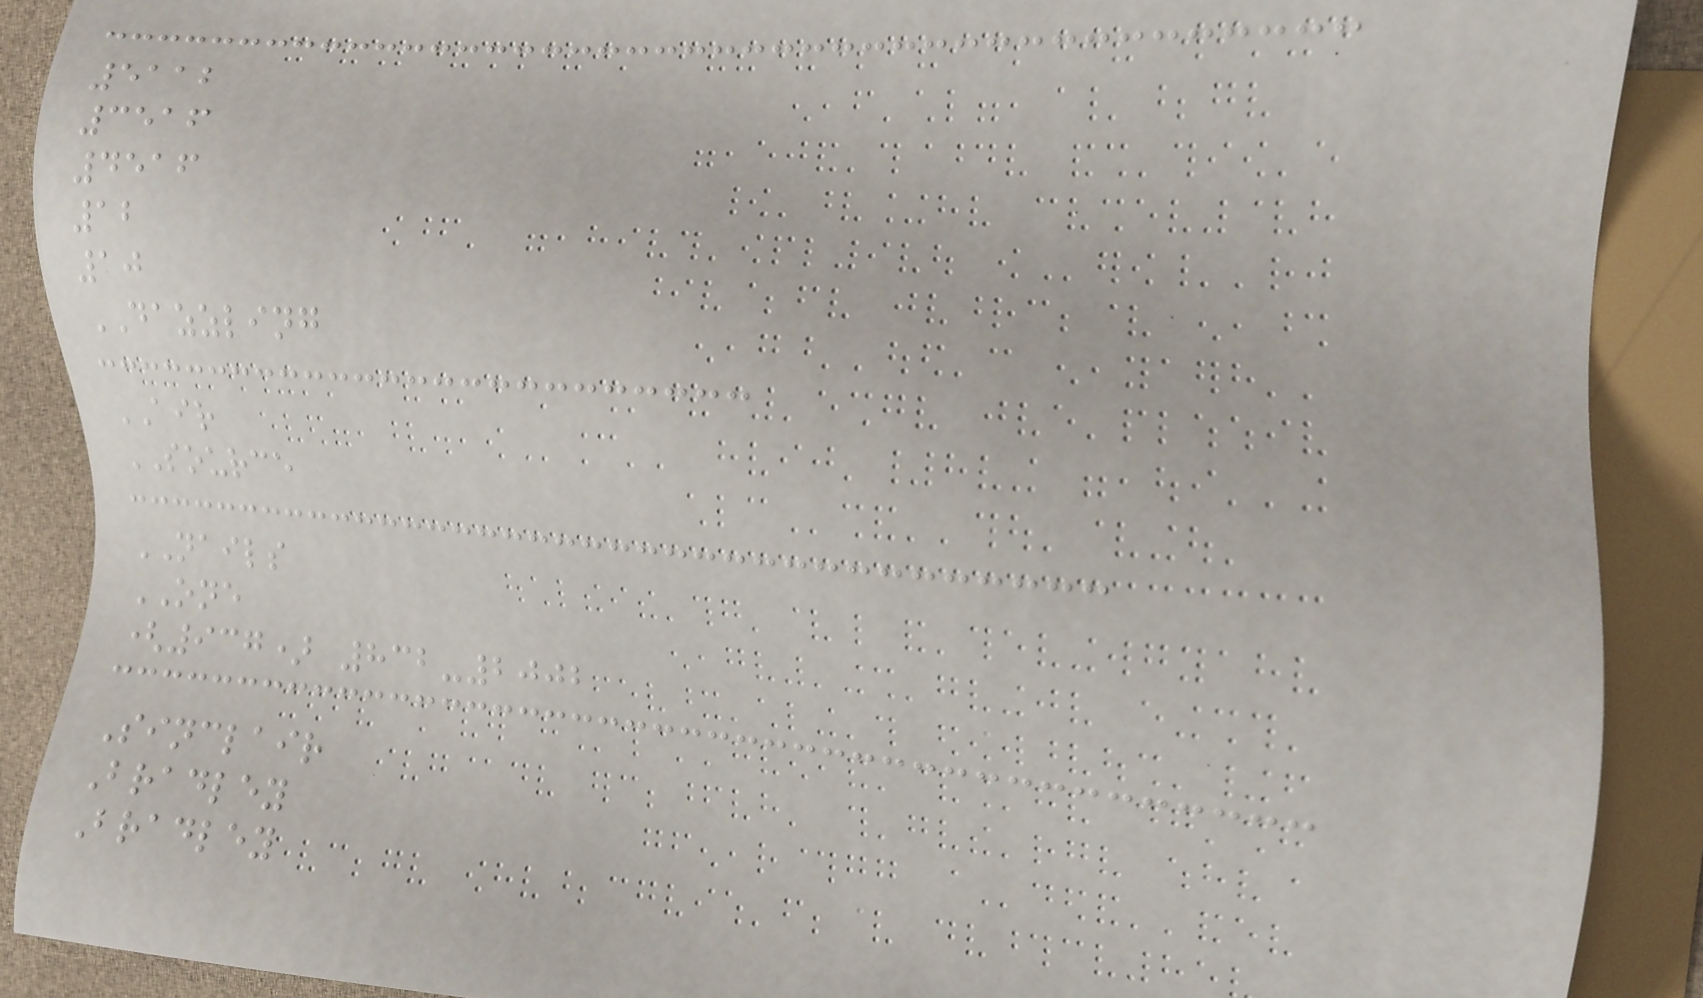5112
3516
4516
12
10
DAZZLING
AIR
SOURCE
NAILS
ONE
(937) 832-2002
Sinclair
Bradley
Bradley
